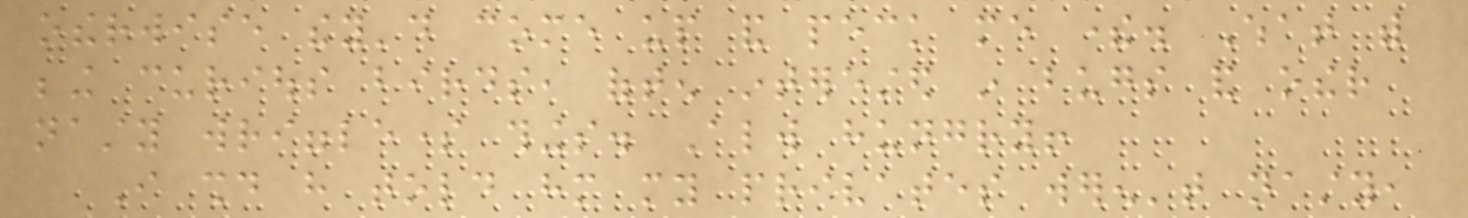otherwise they'd come up and peck me there. What with
being curious birds, often interested in bugs and other
nasty wrigglesome things. Always hungry!
I should have told him my privates weren't nasty,
